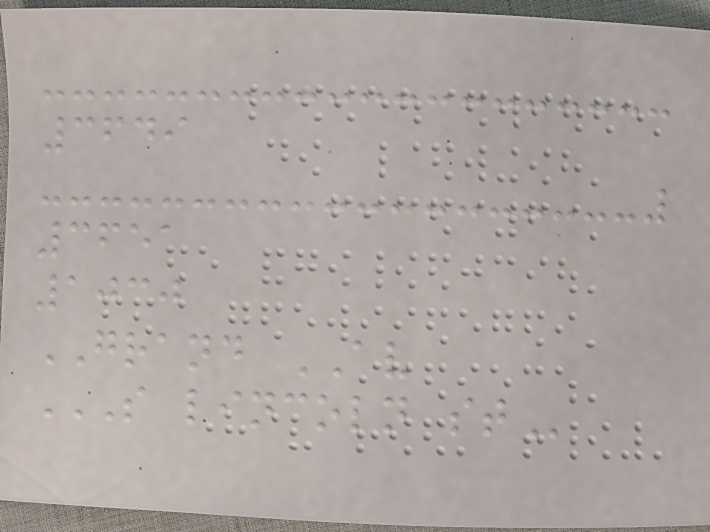3649
3651
1030
GRAND AV
S LINCOLN ST
